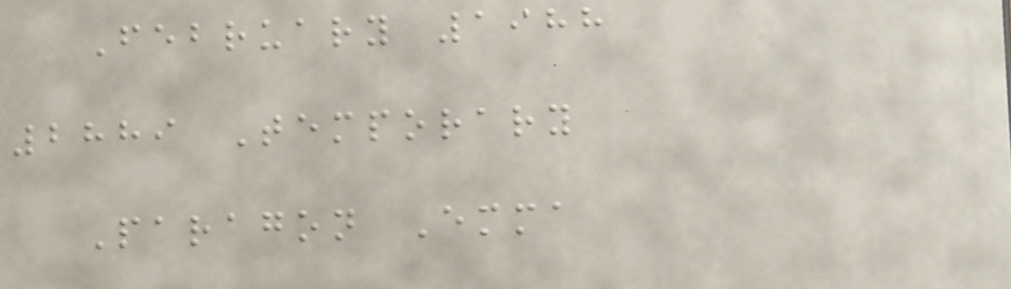February 1988
2889 Temporary
Paragon Emma
